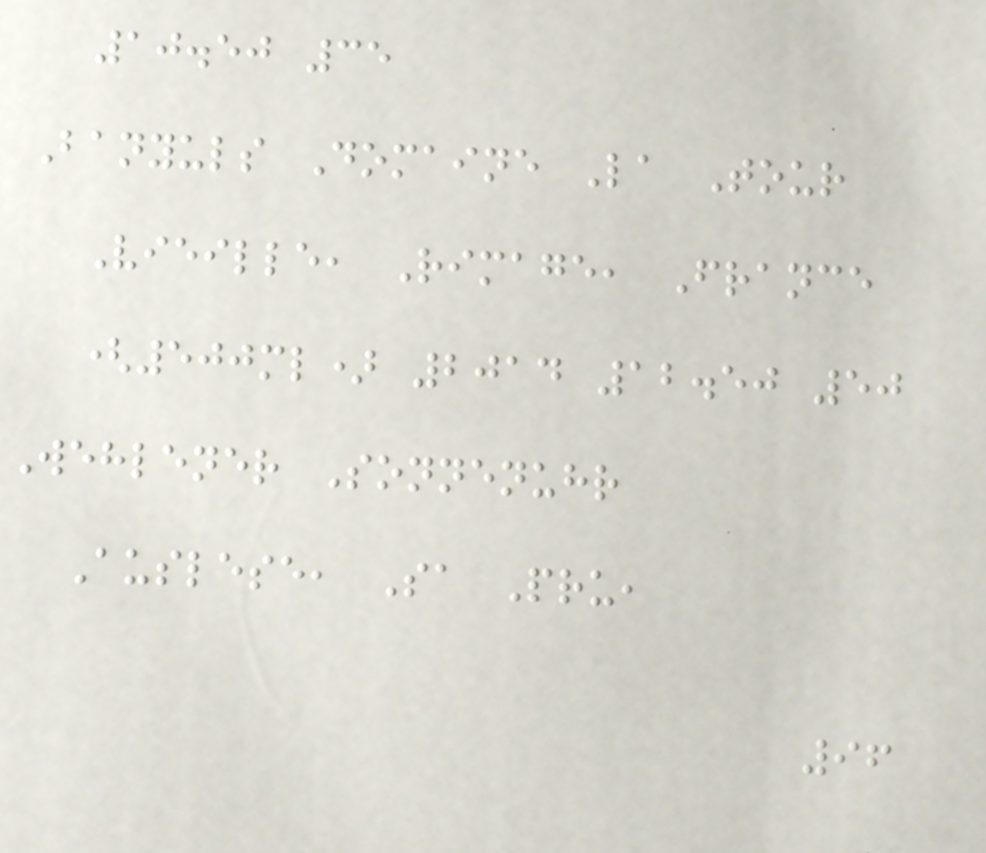10.50 35
Banyuls Domaine La Tour
Vieille, Rimage, France
(500ml) 2014 12.50 50
Wehlener Sonnenuhr
Auslese, Sa Pru,
96
